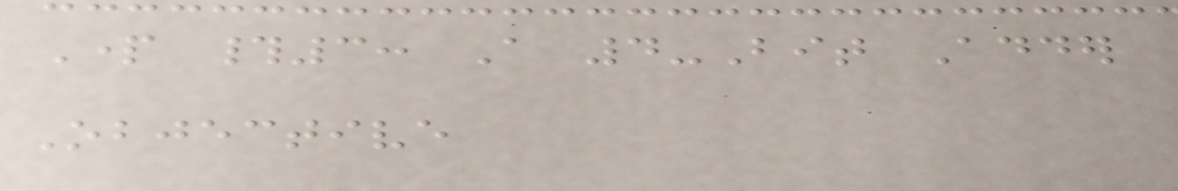Part #3: A 4-Bit Adder
Objective
